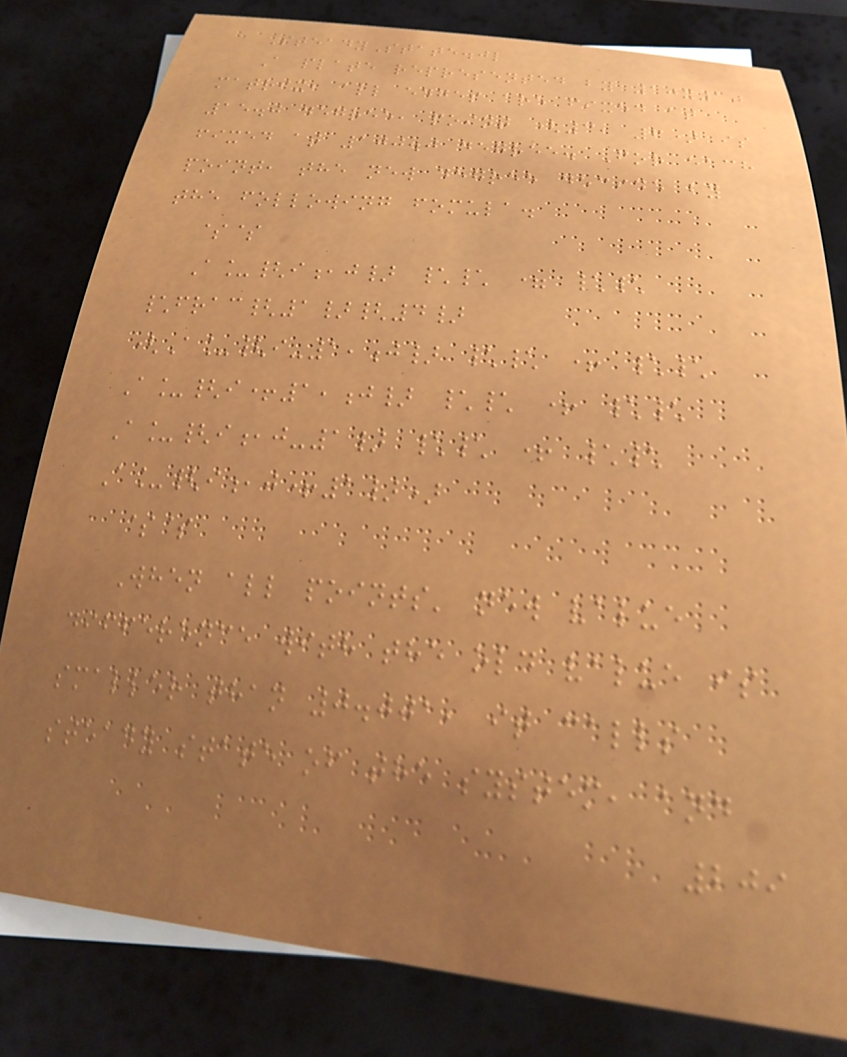SteadyState.jl
A plate represented by 10x10
matrix, all edges are fixed at
15.0 degree, point (3, 6) is
fixed at 100.0 degree. For each
point, the new degree decide by
the following fomula.
$$
A_{i,j} \\ = \\
\frac{1}{4}
(A_{i-1,j} \\ + \\
A_{i+1,j} \\ + \\
A_{i,j-1} \\ + \\
A_{i,j+1})
$$
When all points' new value
difference with the old value is
smaller than 0.001, it calls
steady state of the system, and
209
